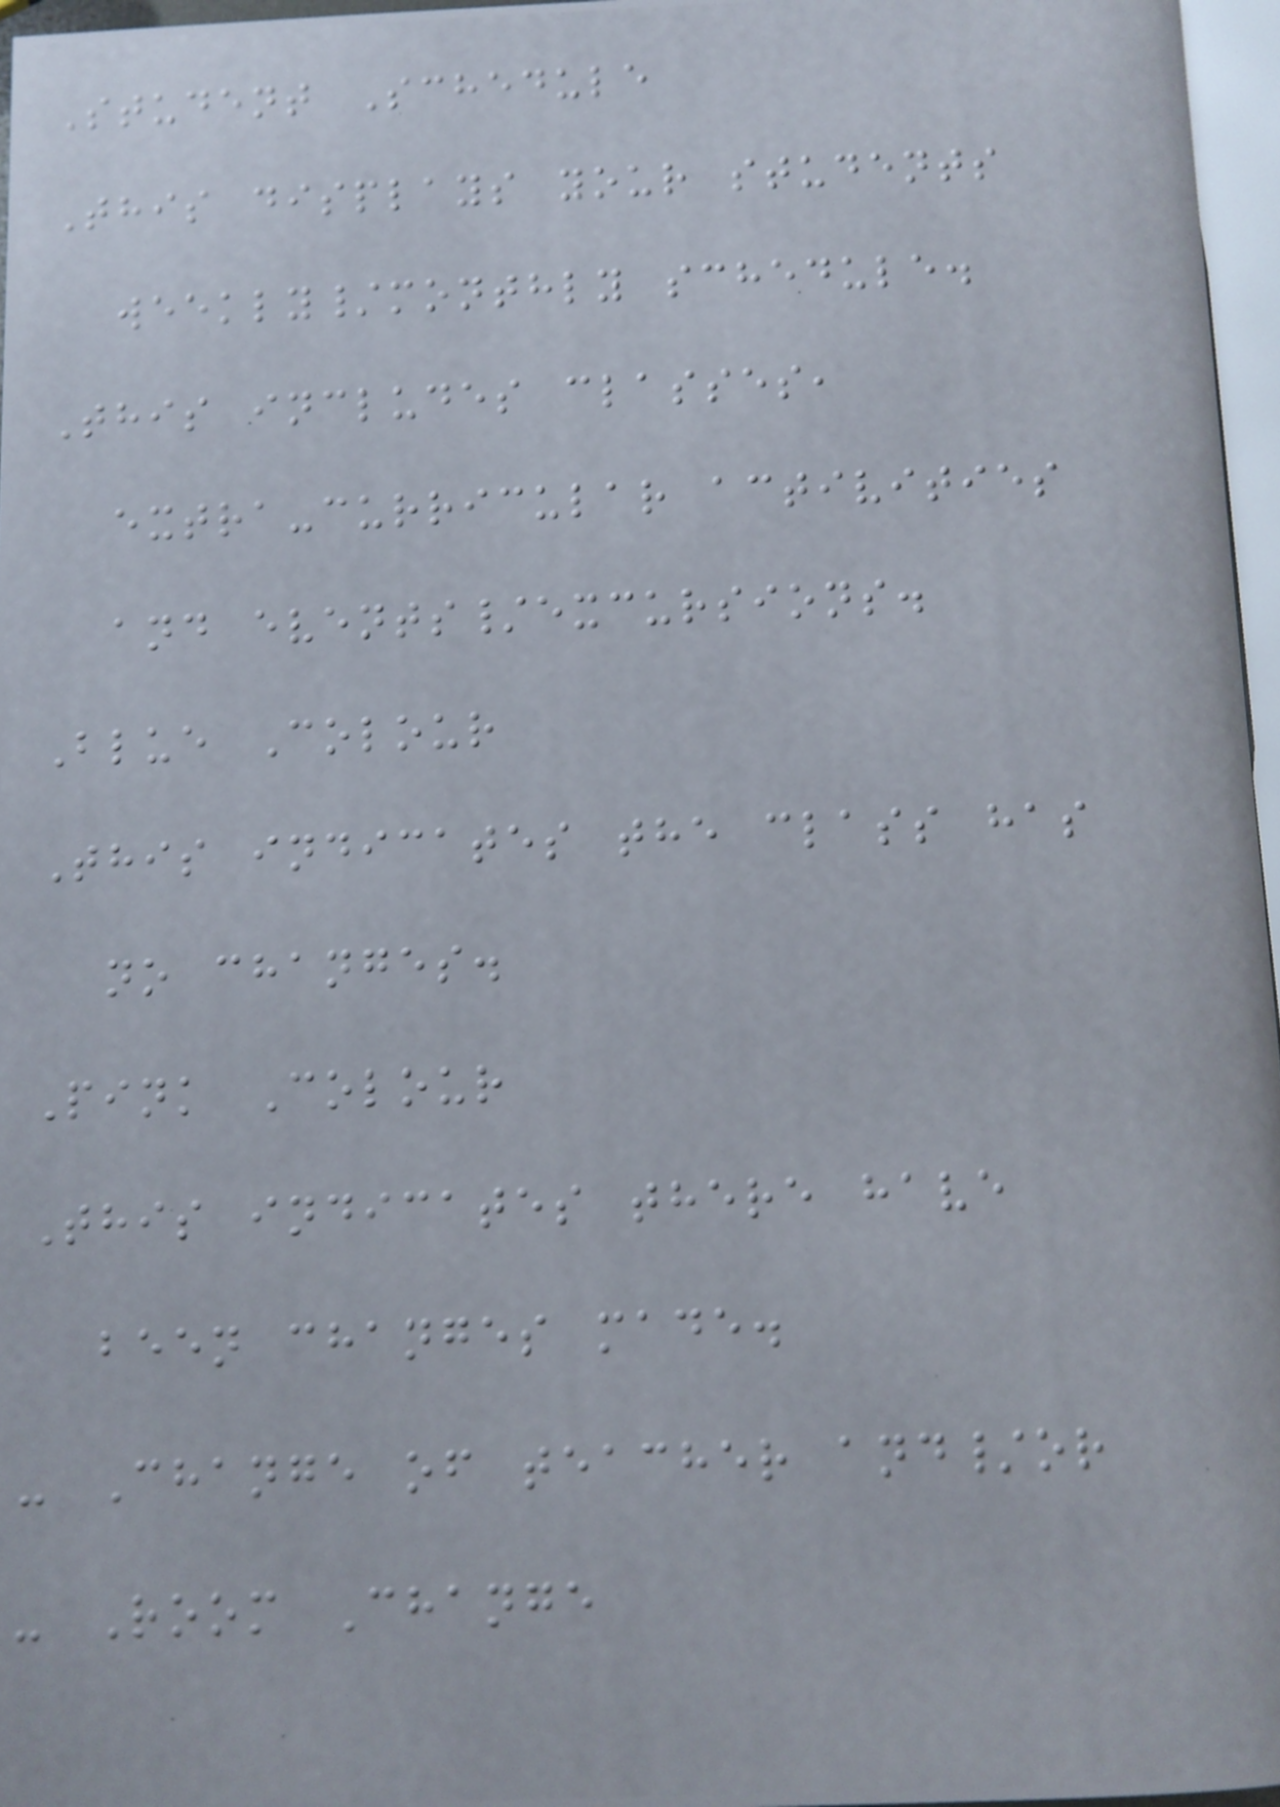Student Schedule
This displays your students
weekly/monthly schedule.
This includes classes,
extra-curricular activities
and events/excursions.
Blue Colour
This indicates the class has
no changes.
Pink Colour
This indicates there have
been changes made.
- Change of teacher and/or
- Room Change
